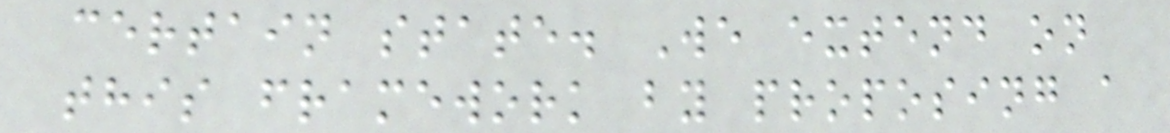certain state. We extend on
this framework by proposing a
